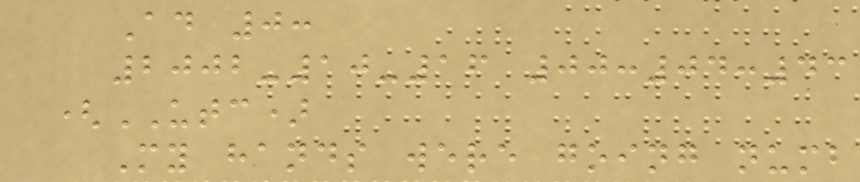Ad 0:
2002-10-16 00:04:43
(UTC)
My hands were going numb
